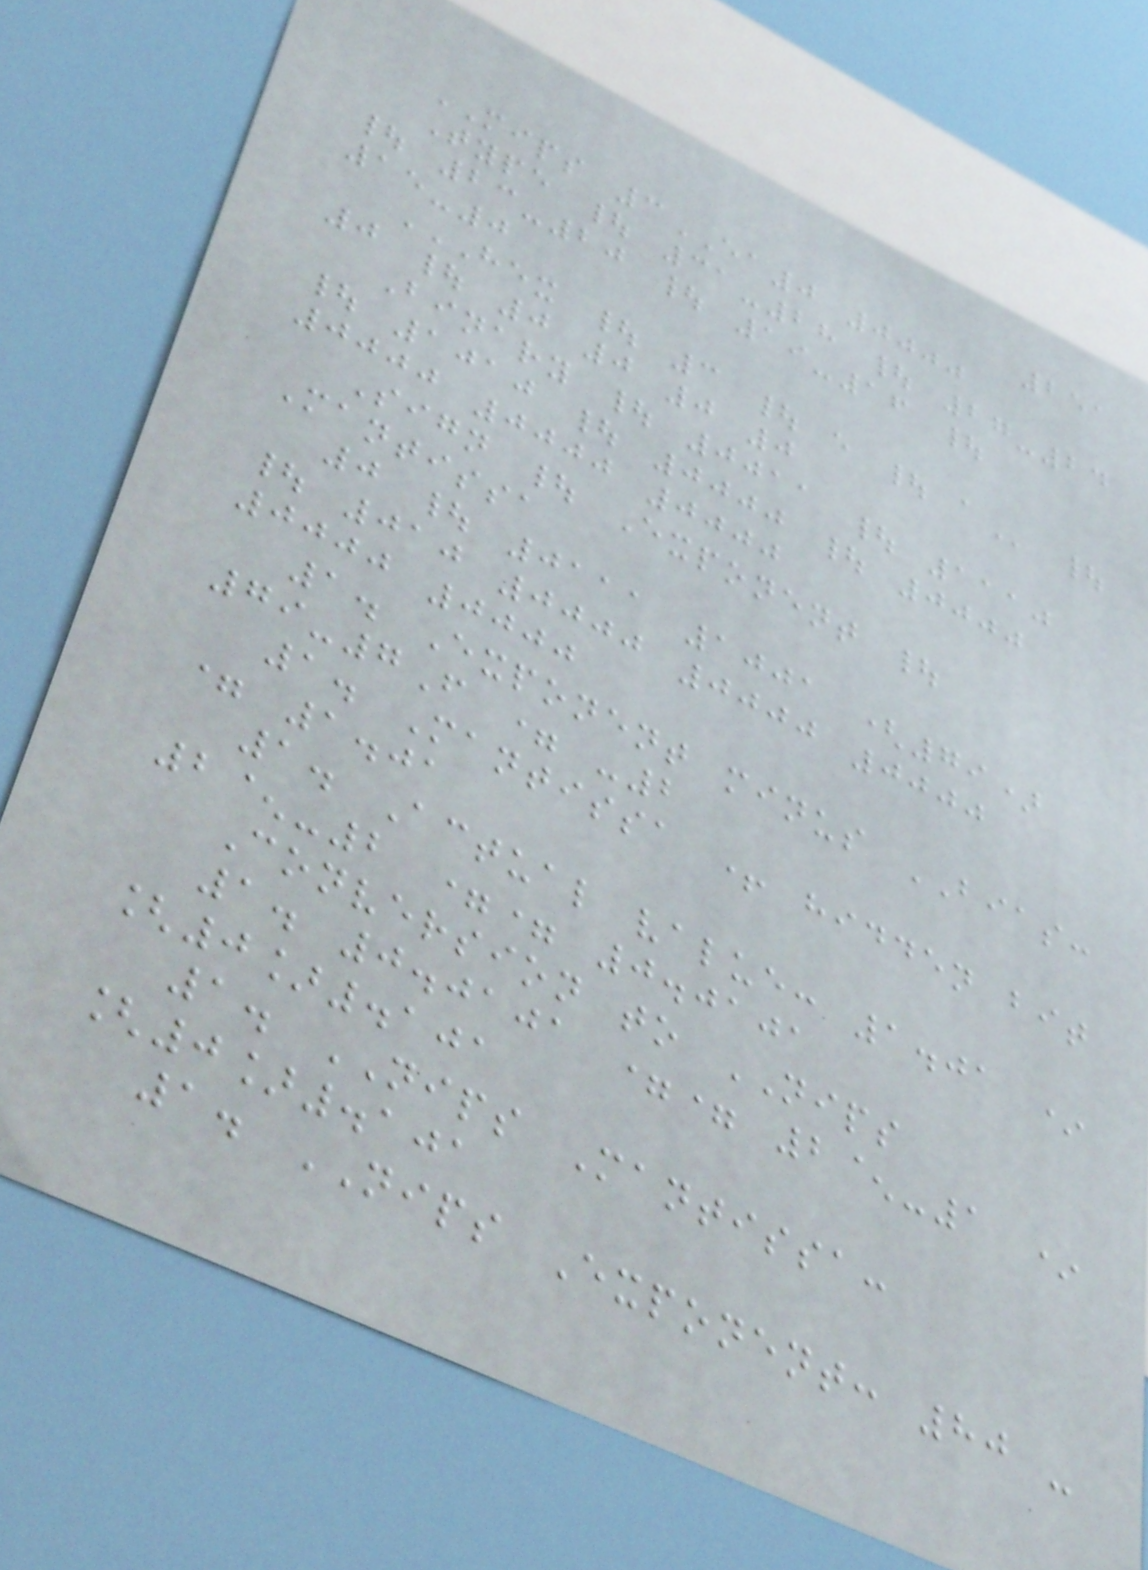251
MIPS 3EA0 0000
Type | 31-28 | 27-24
| 23-20 | 19-16 |
15-0
HEX | 3 | E | A |
0 | 0 0 0 0
Binary | 0011 | 1110
| 1010 | 0000 | 0000
0000 0000 0000
Sign | Exponent |
Mantissa
0 | 0111 1001 (79)
| 010 0000 0000 0000
0000 0000
1. Exponent minus BIAS:
79-7F = -2
1. Mantissa + hidden bit
= 1.01
1. Actual value: 1.01 *
2^-2 == 0.0101
Conversion to NIPS
1. 0.0101 == 2^-1 *
[0].101
1. NIPS Mantissa:
[0].101
1. NIPS Exponent: 80 -
